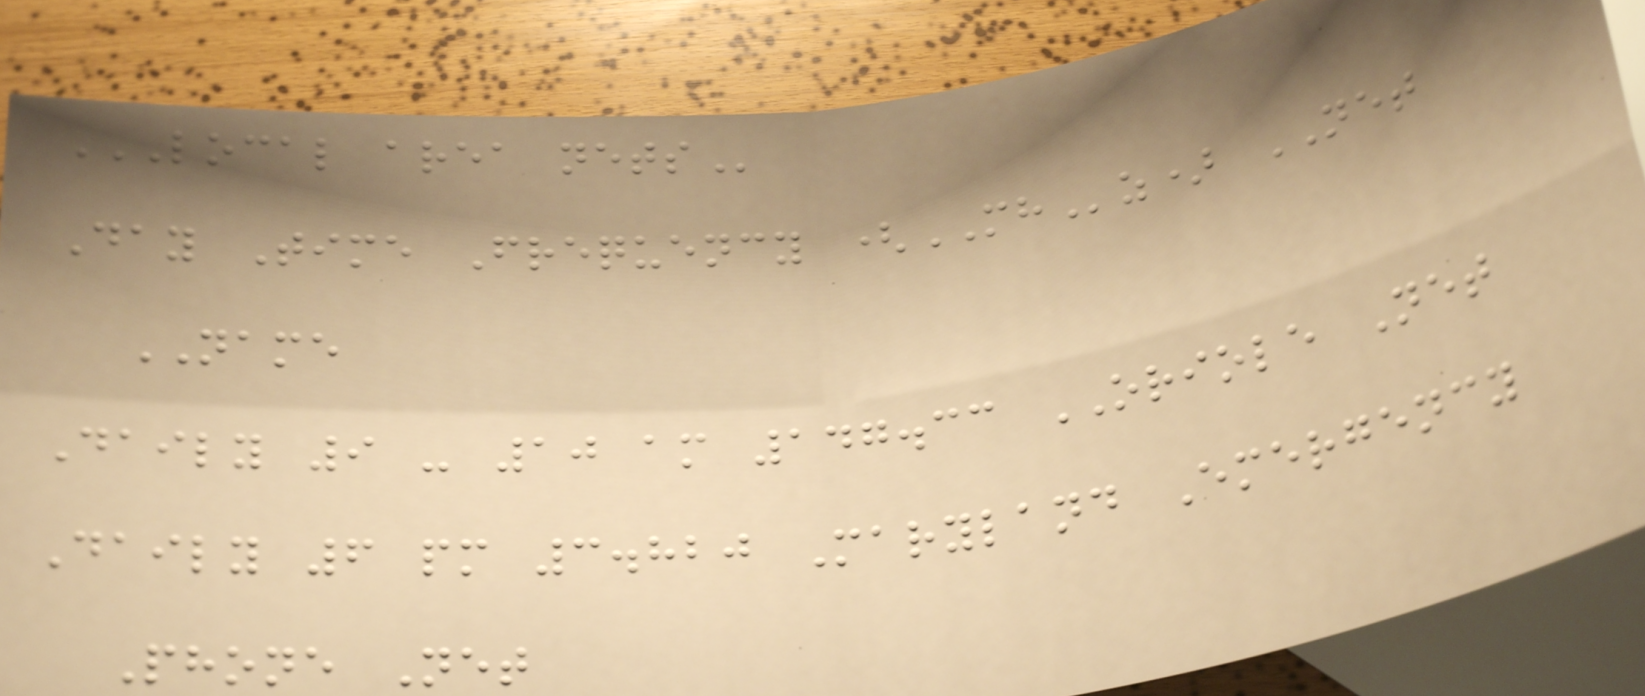LOCAL AREA NETS
Day Time Frequency (MHz) NET
NAME
Daily 9 - 10 am 147.33 ORIOLE Net
Daily 6 pm 3.820 Maryland Emergency
Phone Net
